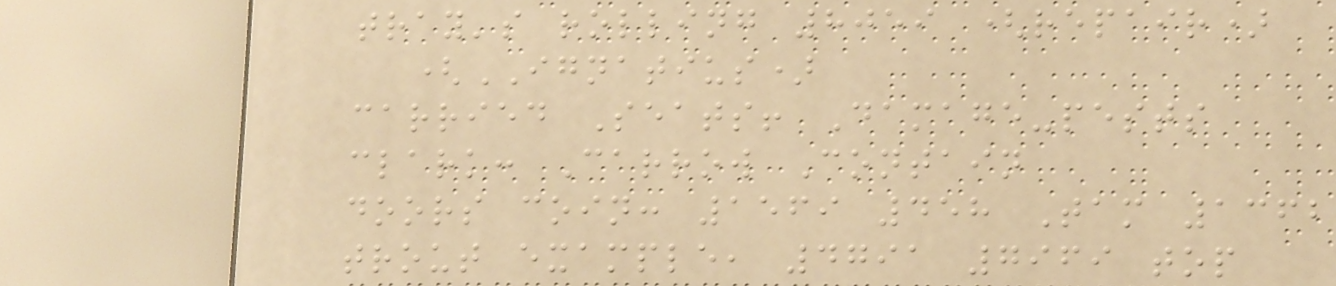tray's rolling 8059 (repair)
(IGNATIUS)
carried Seats! Damage-pests
clark: Carrow Contain
doors coin: 1569 458 Tam 1362
trout example, 4791 7969 top
